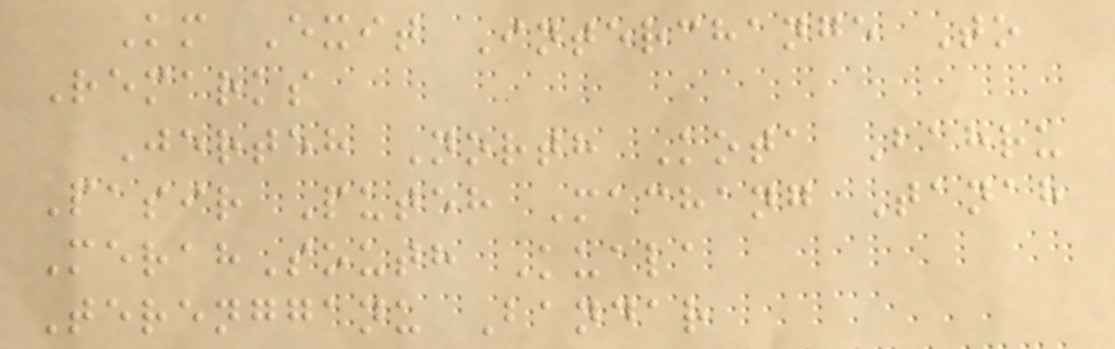Km Exit Interchange To
Remarks
Jerteh North Kota Bahru
Pasir Puteh Machang Tanah
MerahSouth Kuala
Terengganu Bandar
